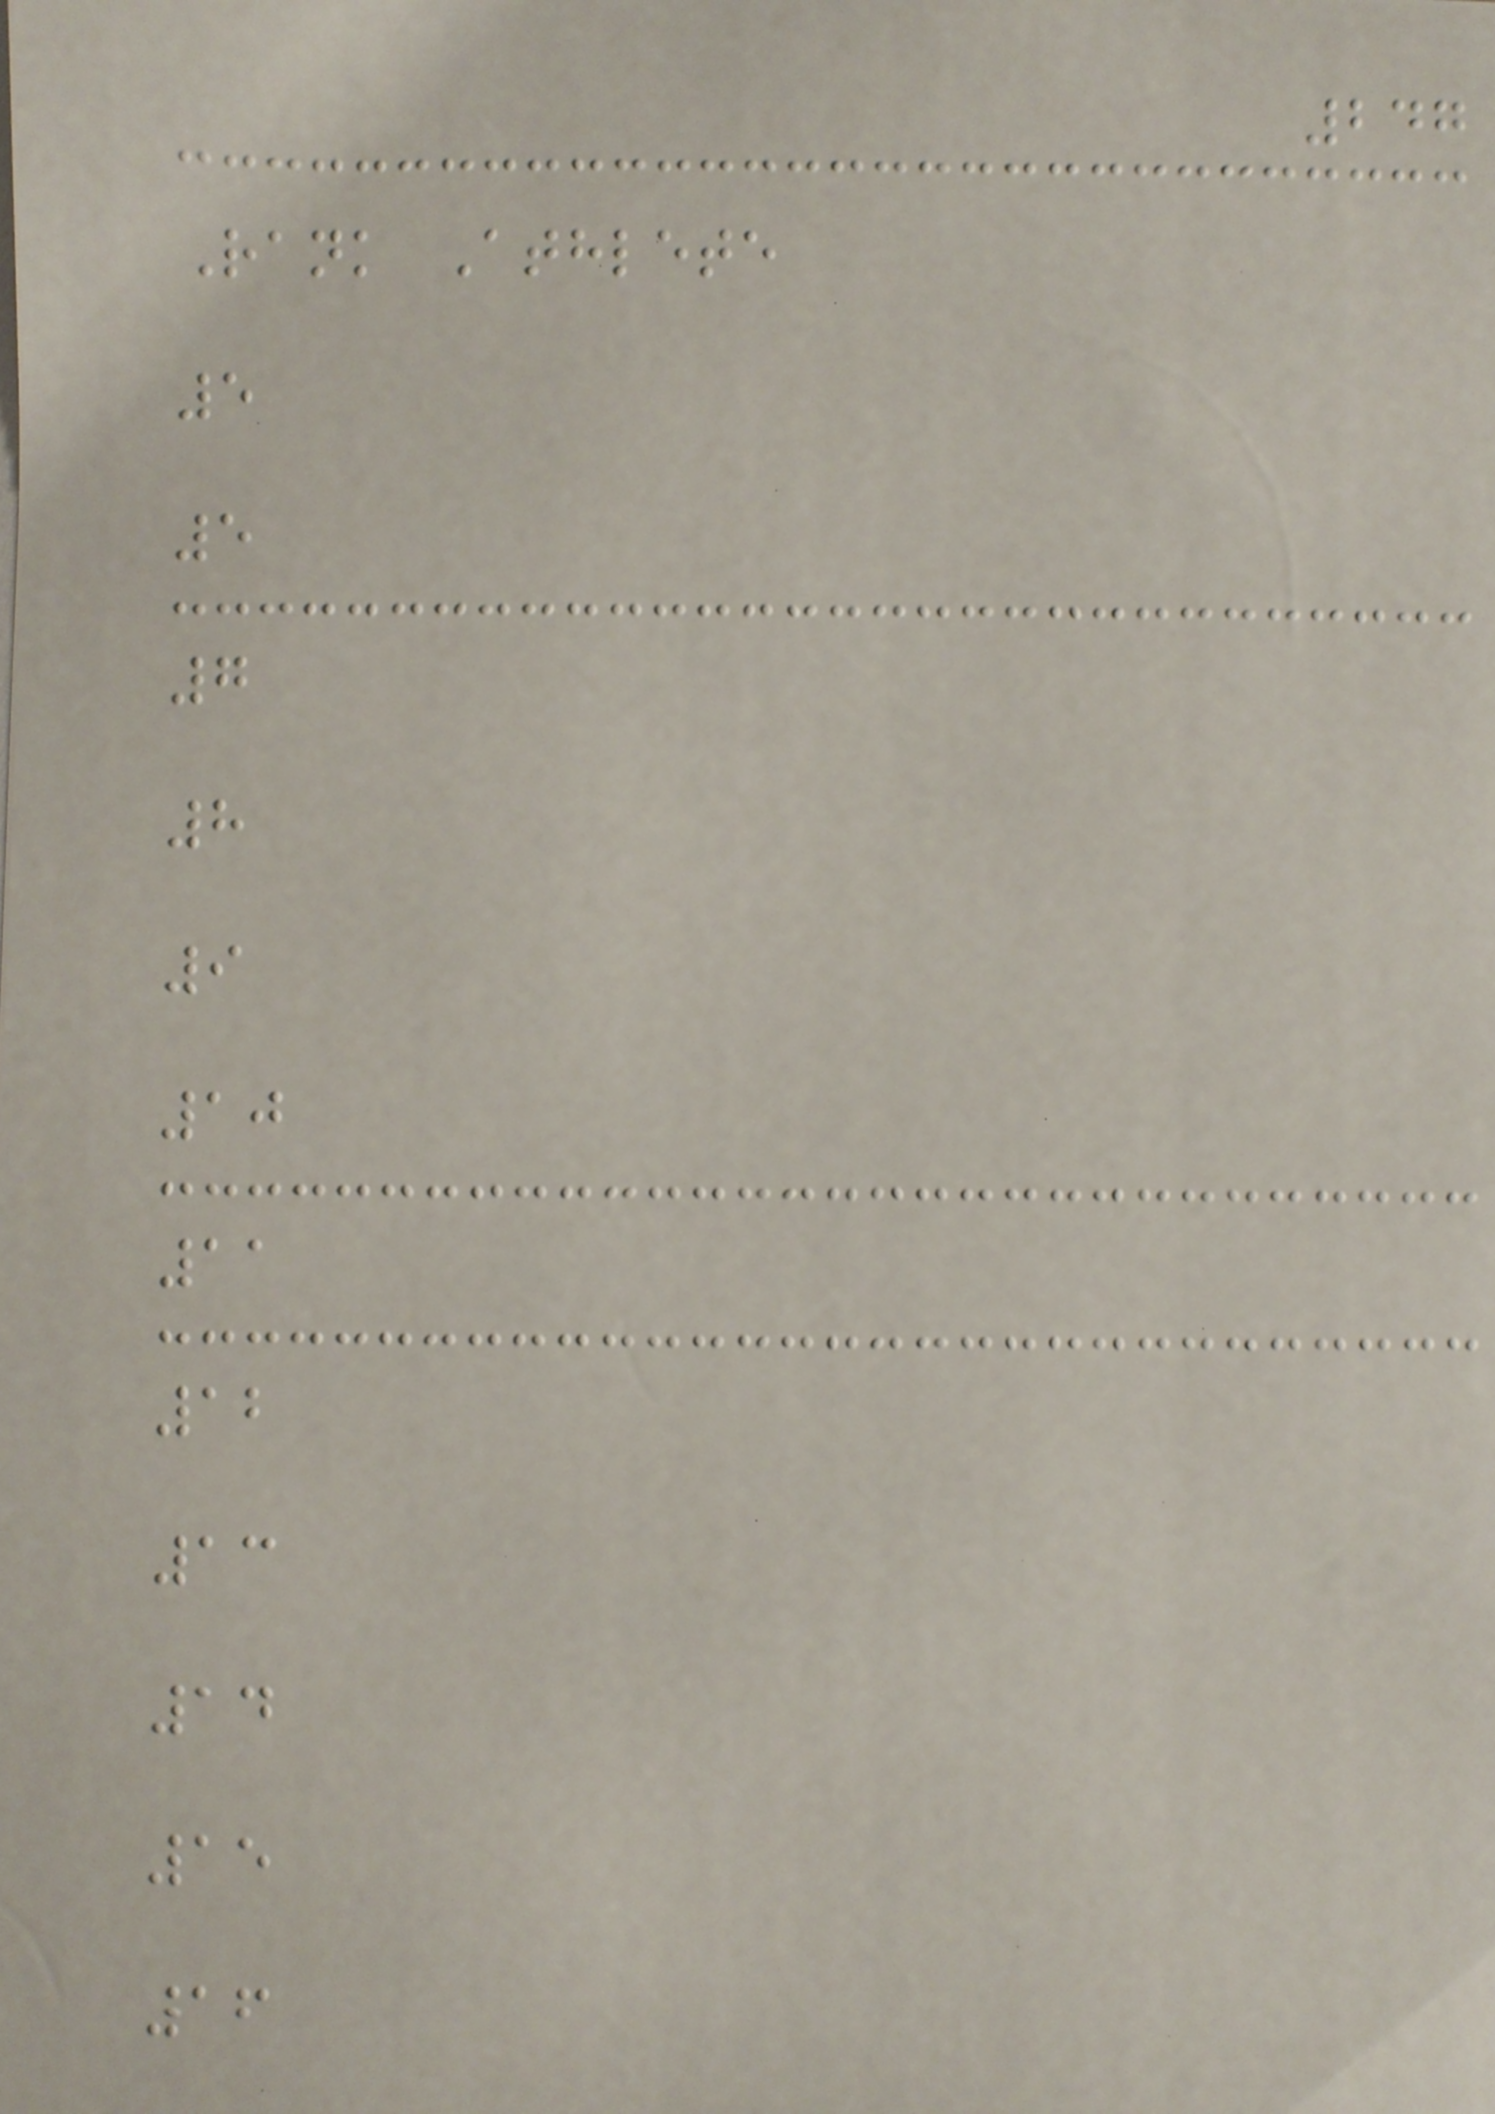247
Rank Athlete
5
5
7
8
9
10
11
12
13
14
15
16
